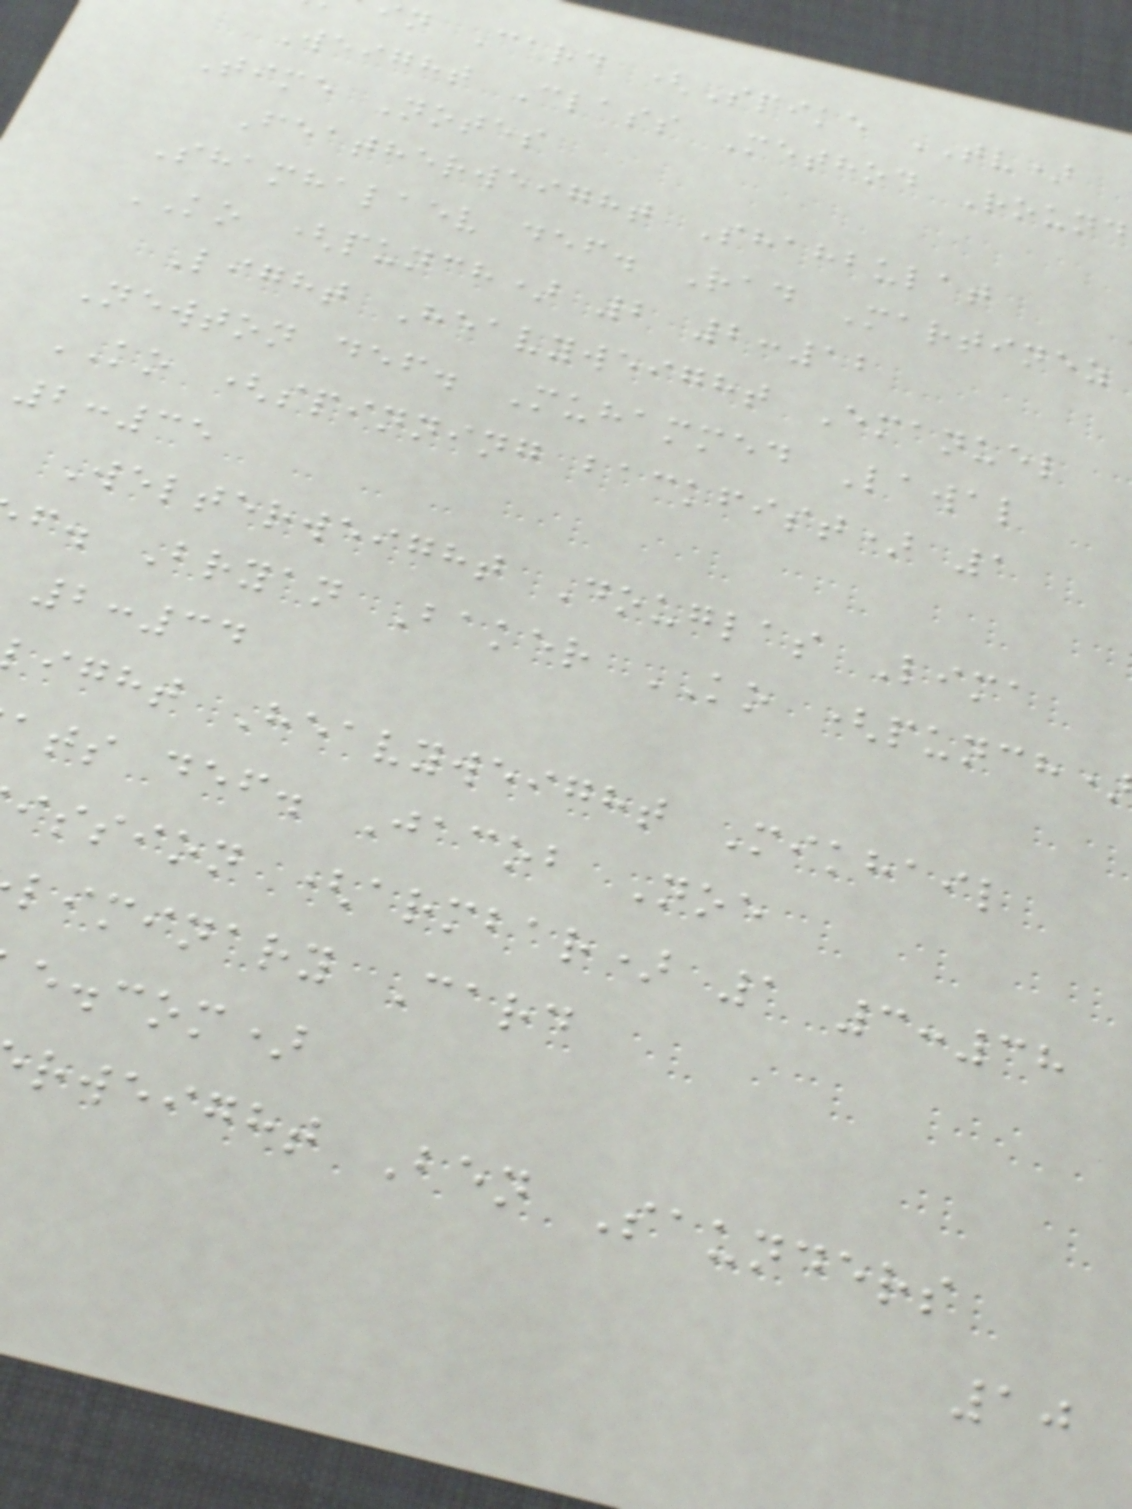in Card (Spike TV)
Weight Class Method Round
Time Notes
Featherweight Shahbulat
Shamhalaev def. Rad Martinez
KO (punch) 2 2:12
Light Heavyweight Emanuel
Newton def. Muhammed Lawal
KO (spinning backfist) 1
2:35
Welterweight Douglas Lima
f. Bryan Baker KO (punch
2:34
ight Heavyweight Mikhail
ats def. Jacob Noe
ission (armbar) 1 3:38
liminary Card
e.com)
rweight Ben Saunders
10
